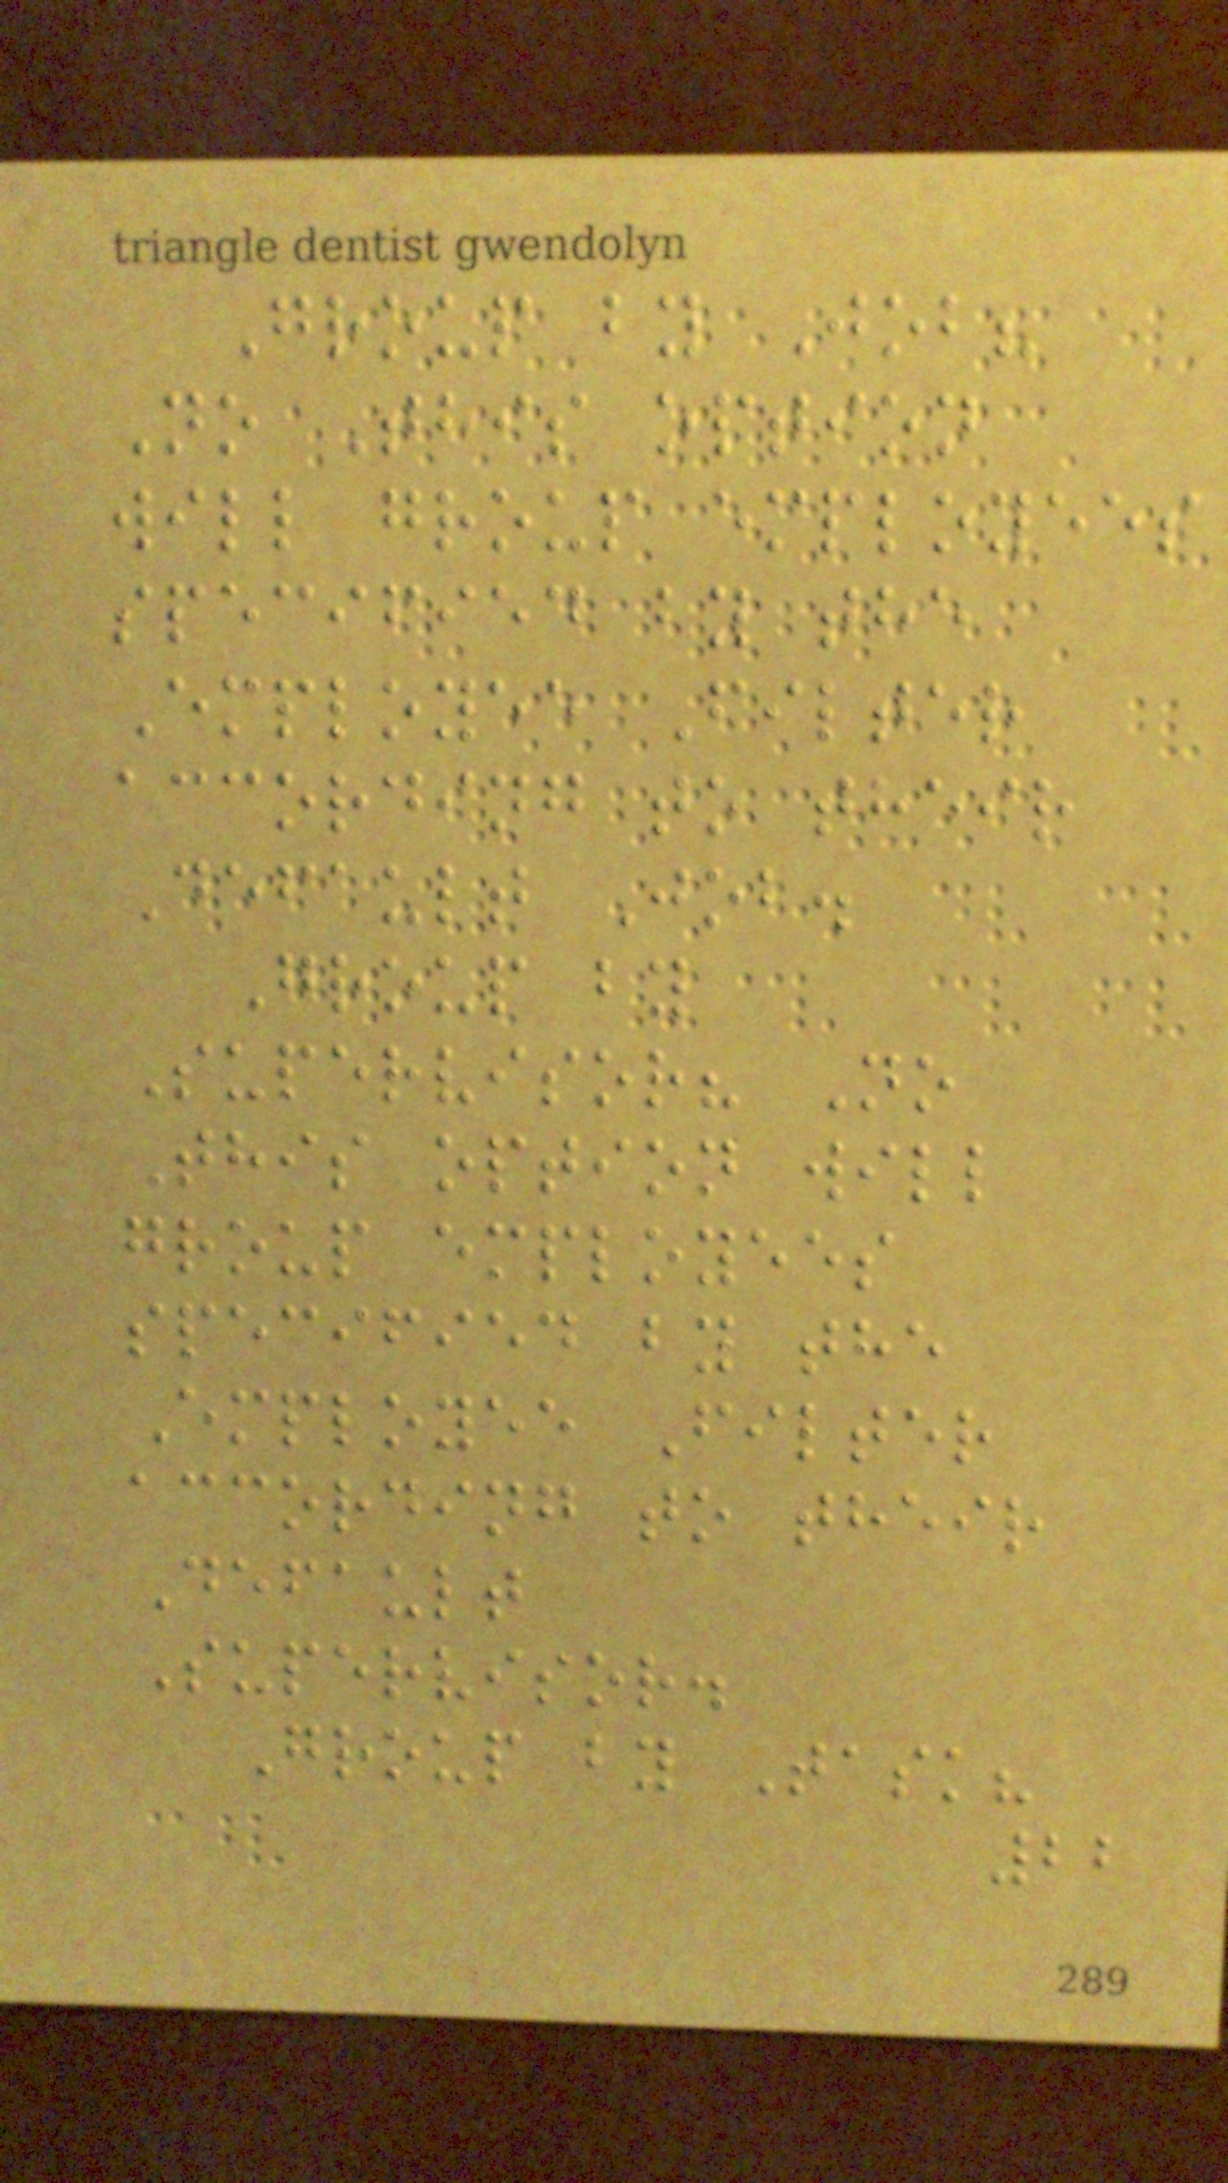Group by Job?
No This option
will group employees
specified by the
Employee Filter
according to their
Default Job.
Group by
Supervisor? No
This option will
group employees
specified by the
Employee Filter
according to their
Default
Supervisor.
Group by Task?
22
